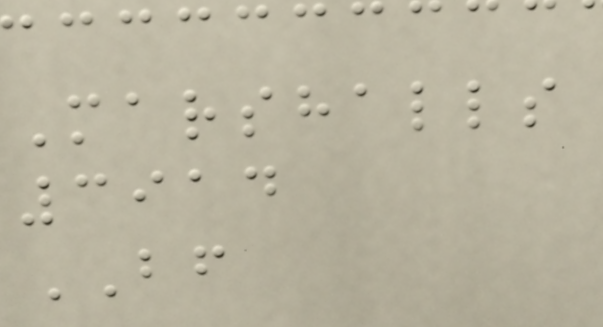Marshalls
3914
BF
